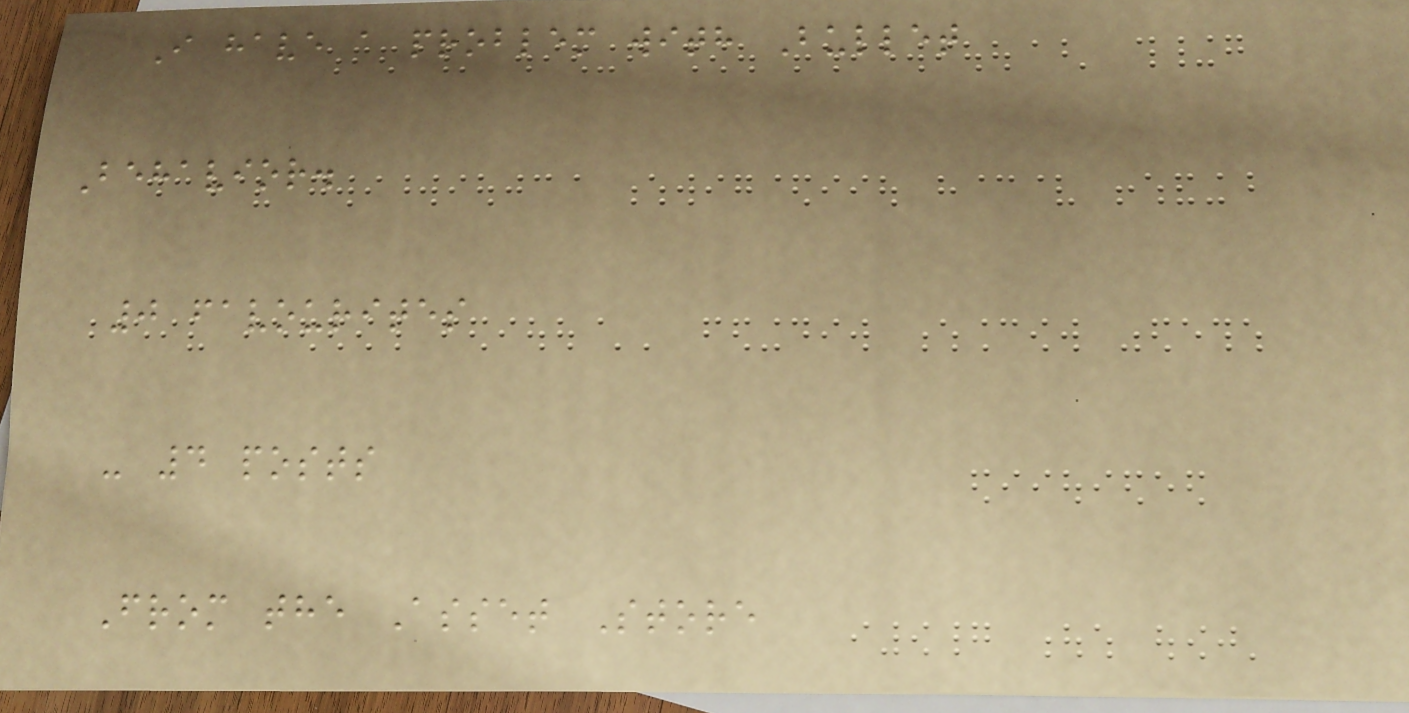I have a problem with Bullet
Behavior.
0 favourites
- 4 posts
From the Asset Store
